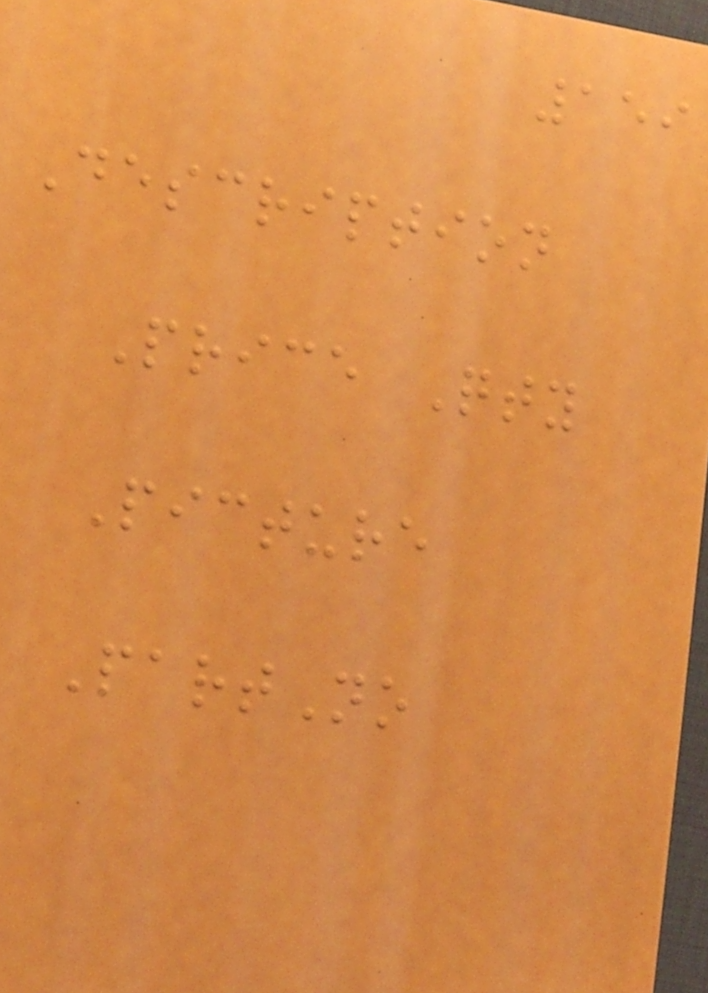159
Description
Price Qty
Picture
PartNo
